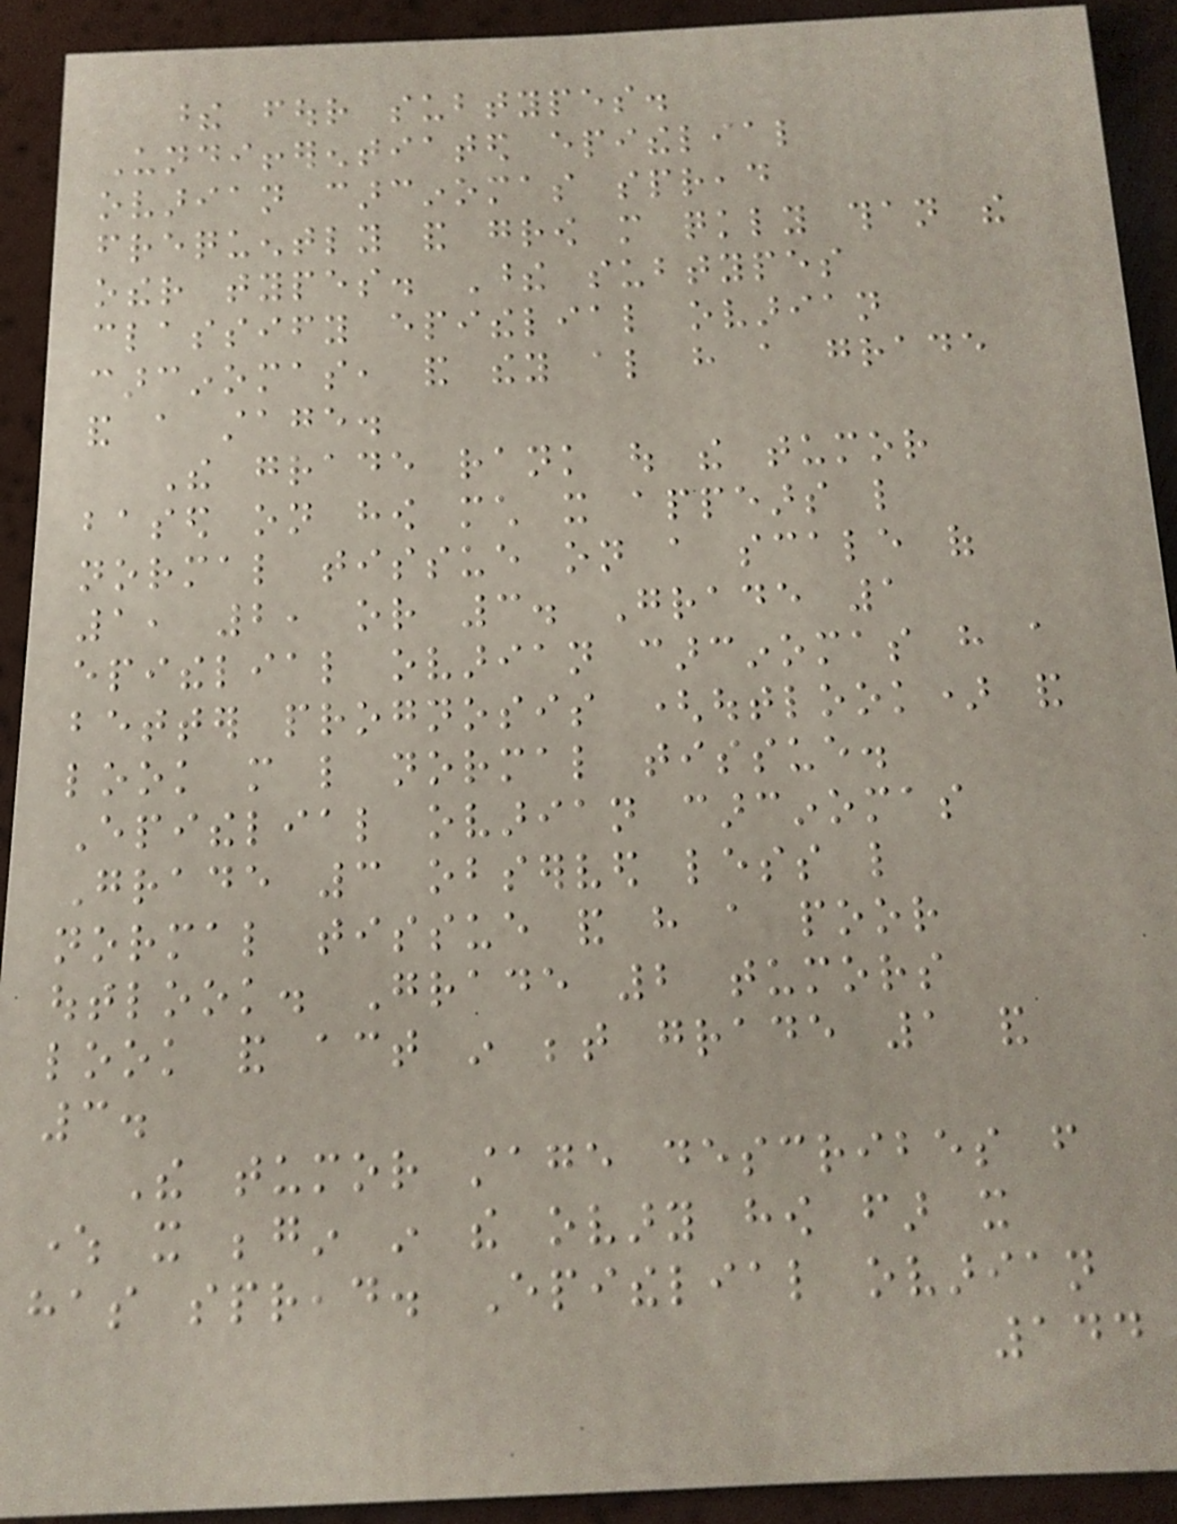these four subtypes.
Undifferentiated epithelial
ovarian carcinomas spread
frequently and grow more quickly than the
other types. These subtypes
classify epithelial ovarian
carcinomas, and they also have a grade
and a stage.
The grade rank out the tumor
based on how much it appears like
normal tissue on a scale of
1, 2, or 3. Grade 1
epithelial ovarian carcinomas have a
better prognosis (outlook) and
look more like normal tissue.
Epithelial ovarian carcinomas
Grade 3 observed less like
normal tissue and have a poor
outlook. Grade 2 tumors
look and act in between grade 1 and
3.
The tumor stage describes from
where it begin in the ovary how far it
has spread. Epithelial ovarian
144
